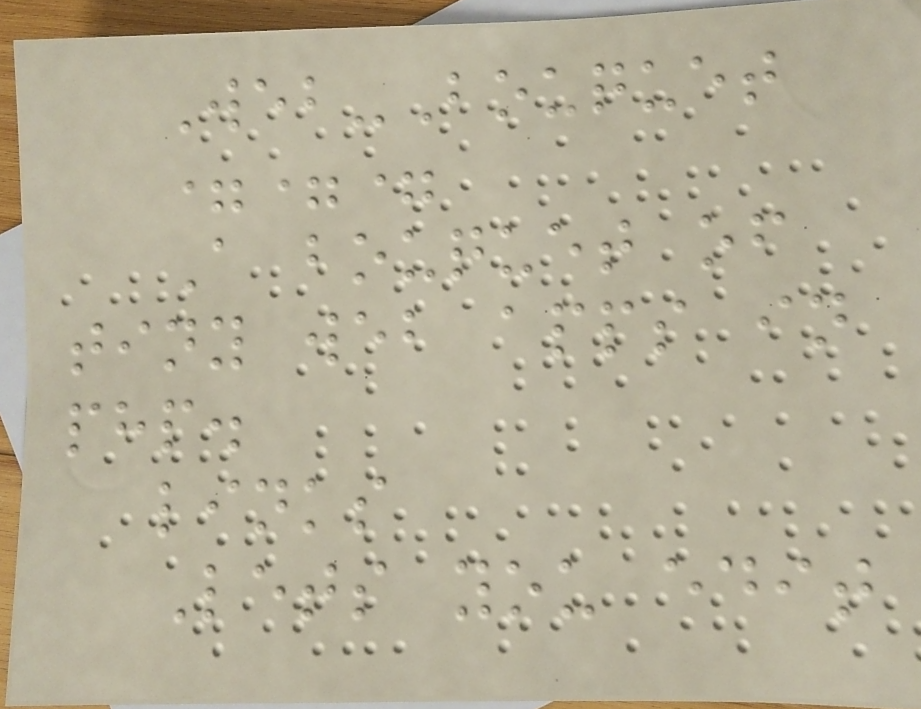Web-Bouquet
===
A bouquet of
tiny web apps in
php.
links
Lets you edit
